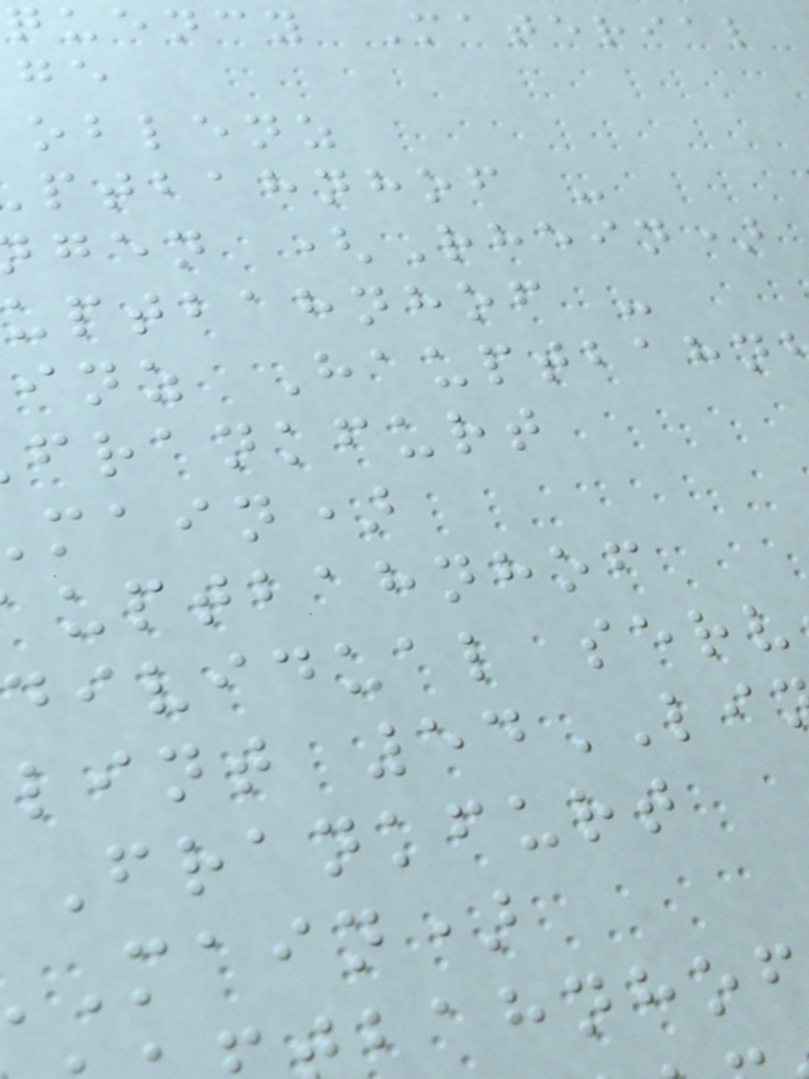quency Material
oblenz
ptbahnhof -
gen (Rhein)
uptbahnhof -
inz Hauptbahn
frankfurt
main)
uptbahnhof
dividual serv
lint 54LI
Frankfurt
Main)
bahnhof
